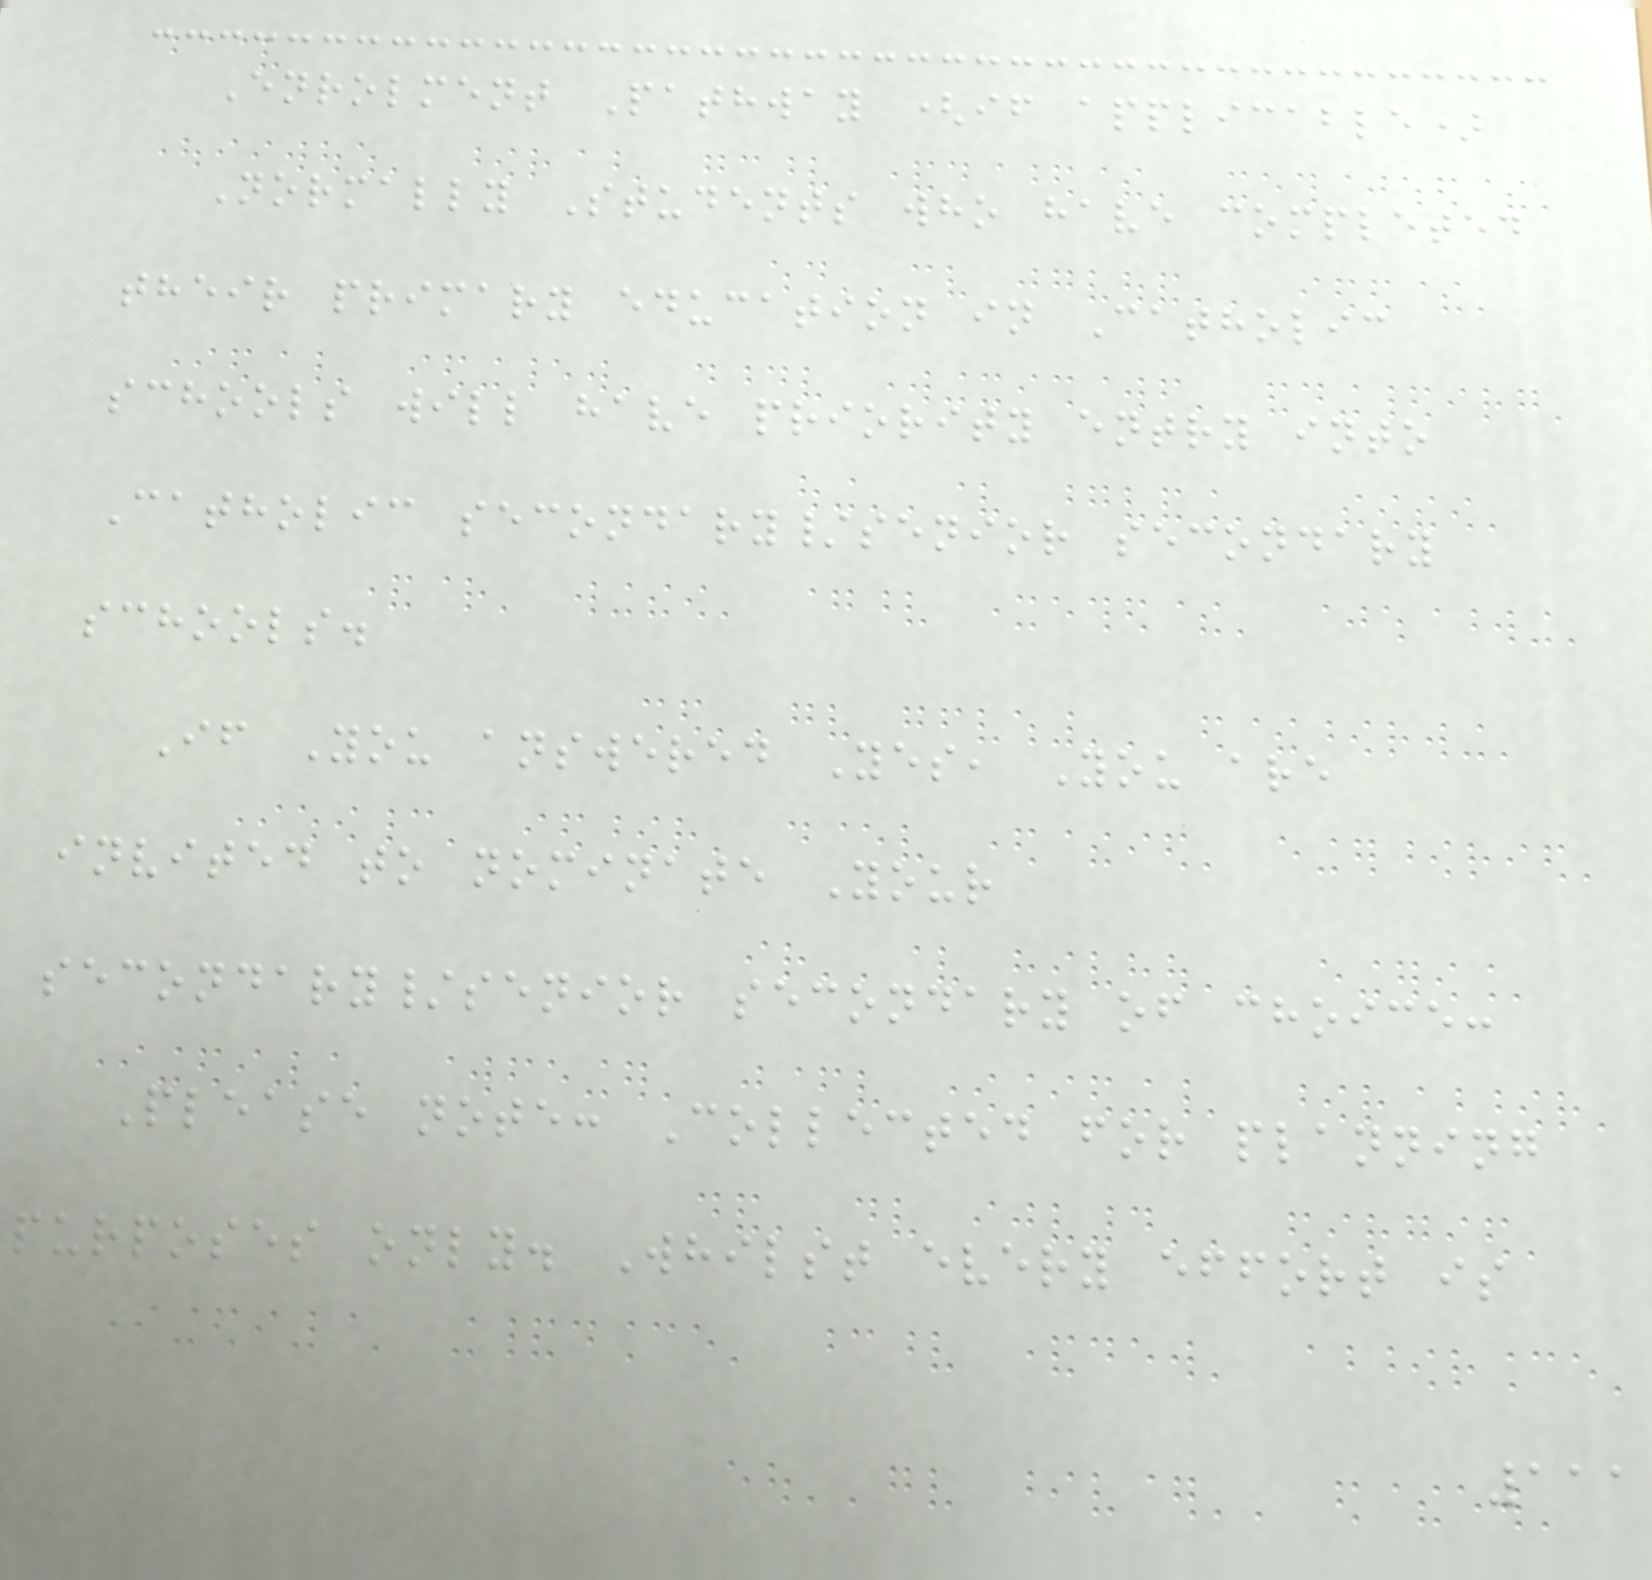Enrolment Pathway (if applicable)
Normally Students who have completed
their primary education in Catholic
schools will have priority entry into
Catholic secondary/senior secondary
schools.
If You answered Yes, You are
invited to nominate Your
secondary/senior secondary of choice:
Please note: Collected for planning
purposes only. Whilst every effort is
111
